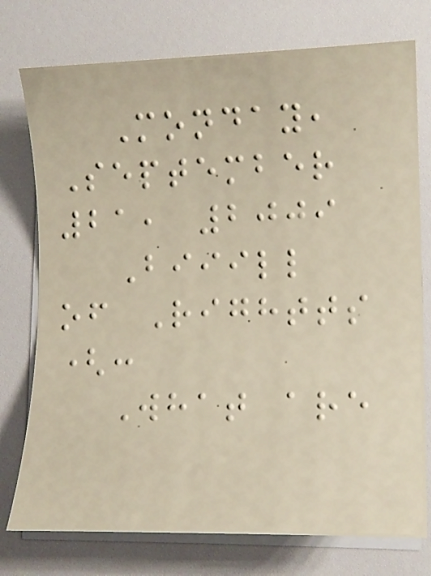Monday,
September
21, 2009
Biiill
of Rightts
(:
What are
